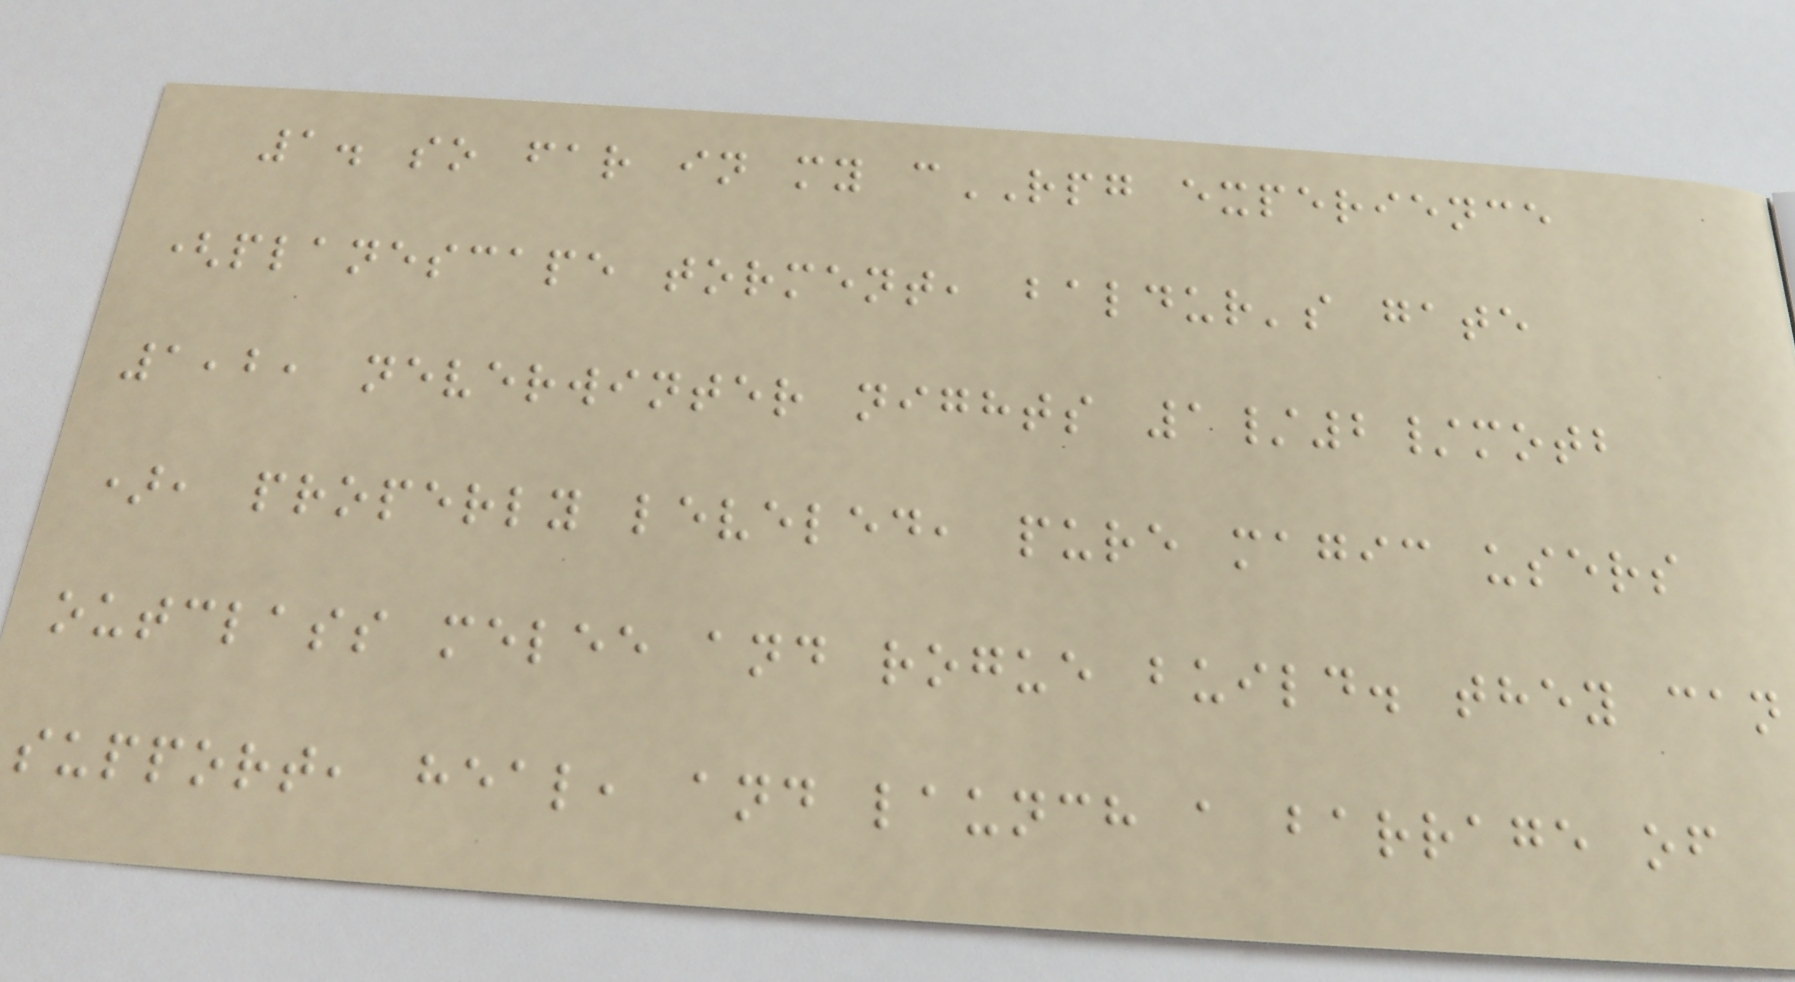1. so far in my cRPG experience
(planescape torment, baldur's gate
1,2, neverwinter nights 1/2/motb
), properly leveled, pure magic users
outclass melee and rogue build. they can
support, heal, and launch a barrage of
